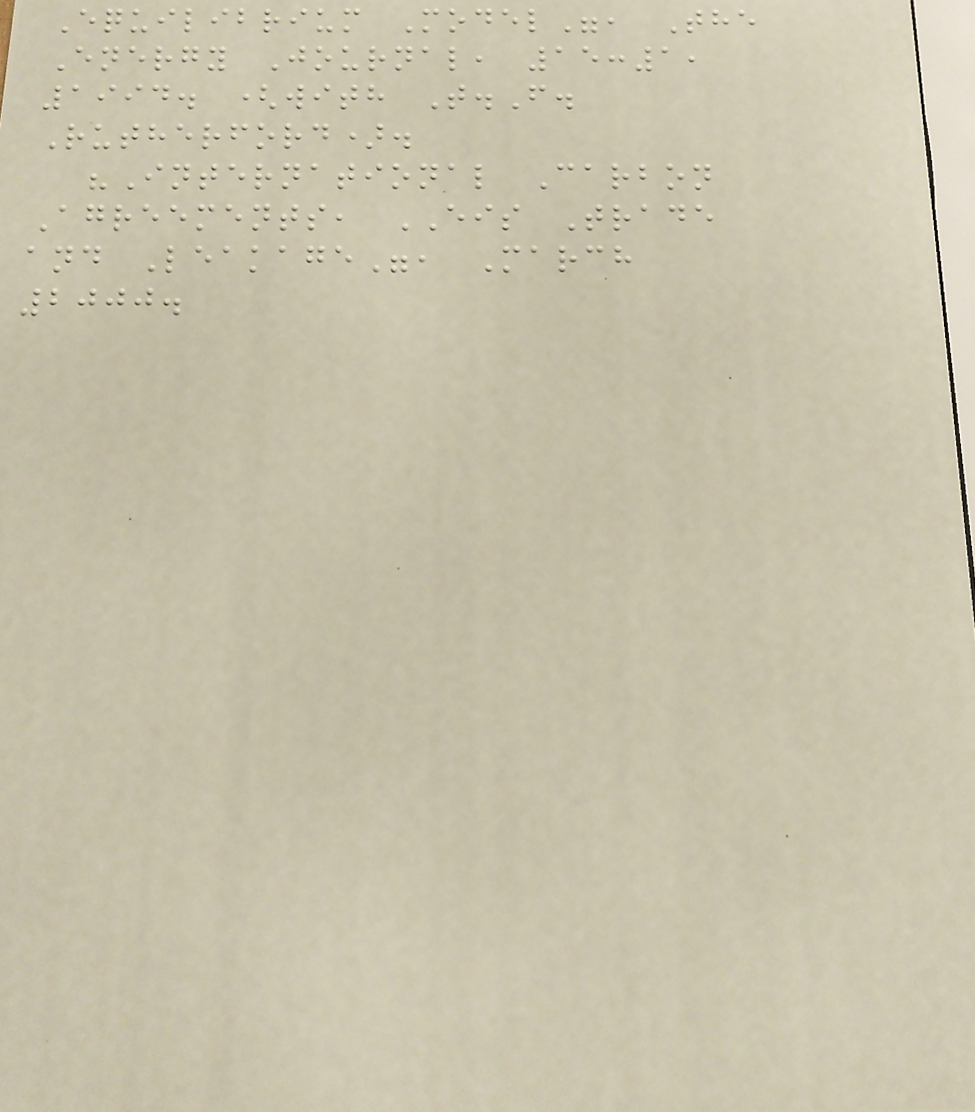Equilibrium Model", The
Energy Journal, 15:1,
1994. (with T.F.
Rutherford).
"International Carbon
Agreements, EIS Trade
and Leakage", March
2000.
